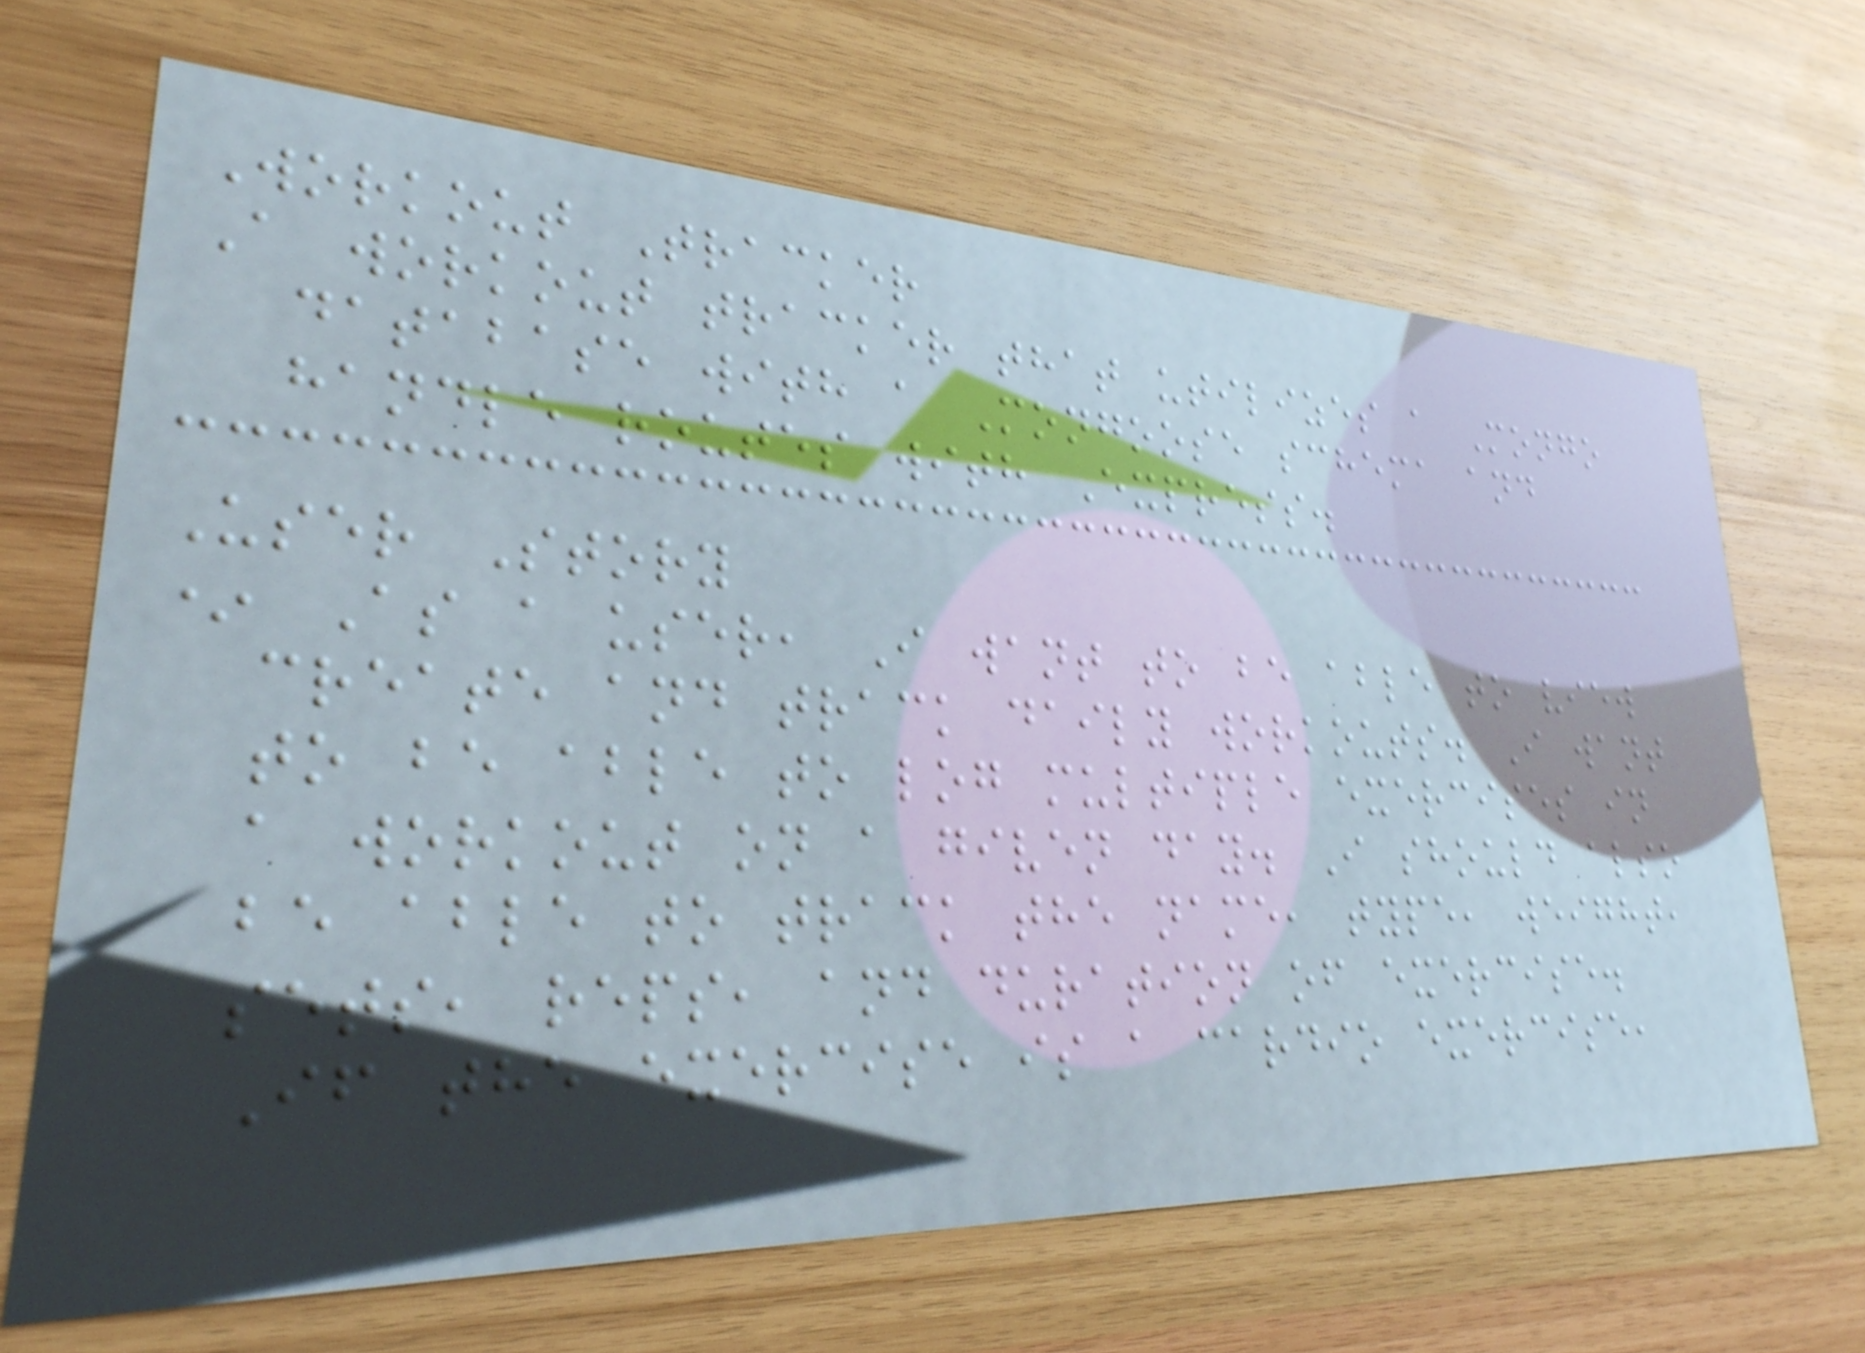Workout Tracker
A workout tracker that utilizes a Mongo
database with a Mongoose schema and
handle routes with Express.
User Story
* As a user, I want to be able to view
create and track daily workouts. I want
to be able to log multiple exercises in
a workout on a given day. I should also
be able to track the name, type, weight,
sets, reps, and duration of exercise.
If the exercise is a cardio exercise,
